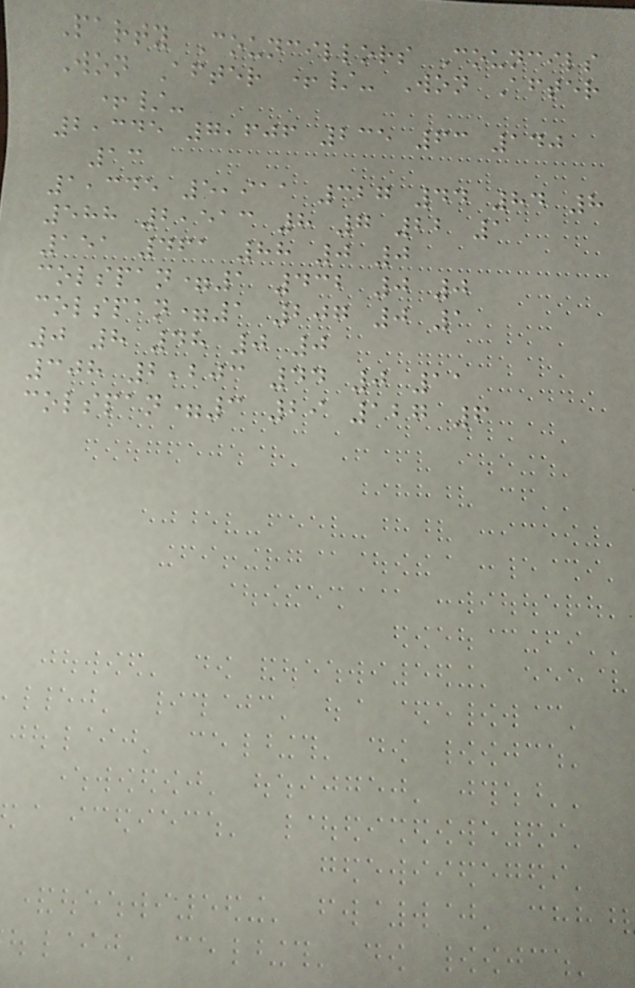Party Councillors Councils
Won After +/- Won After
+/-
2,345 7,606 235 63 140
13
1,345 5,911 327 44 84 8
588 2,513 8 7 22 1
151 461 88 0 0
colspan=1 432 0 0
colspan=1 207 0 1
0 8 48 0 0
308 2,203 44 0 11
colspan=3 29 127 6
